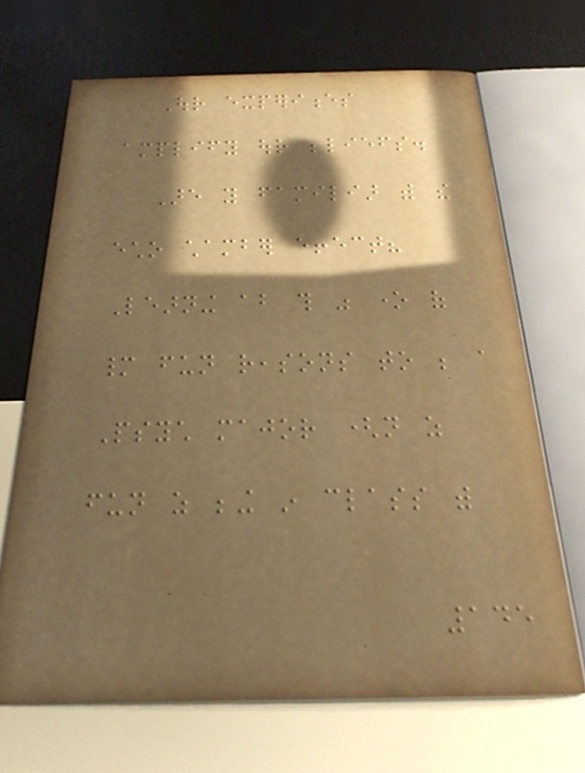Our experiences
amplify our beliefs.
Are you familiar with the
echo chamber effect?
Learning about this was one of
many fun reasons to be a
Psych major (not as
fun as being in class with
145
